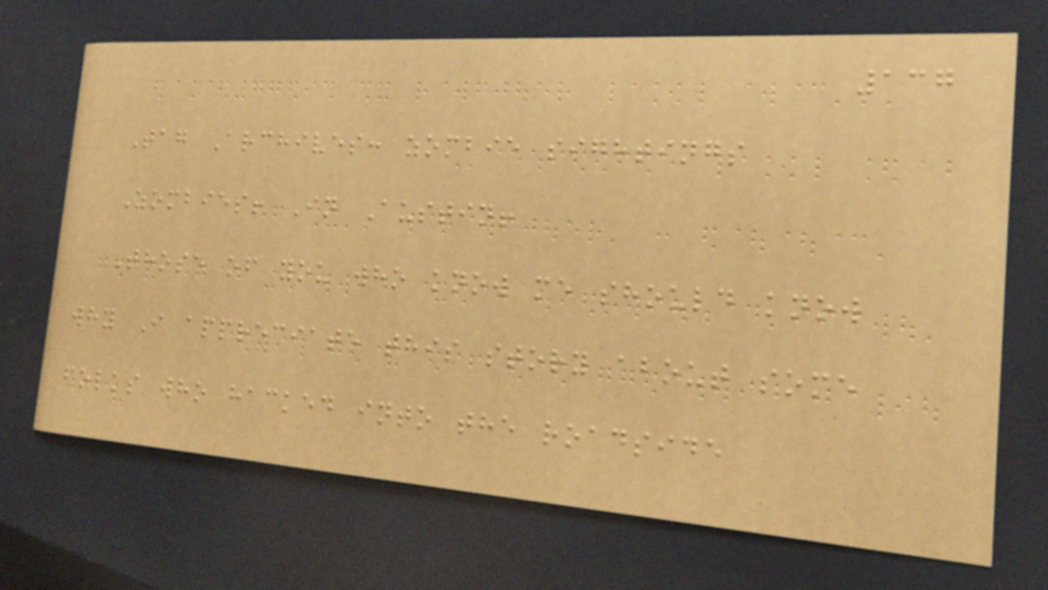137
Tag Archives: zombie sightings
Zombies! In Austin!
Those of you who know me should know
why I appreciate this story about some
folks who hacked into the roadside
